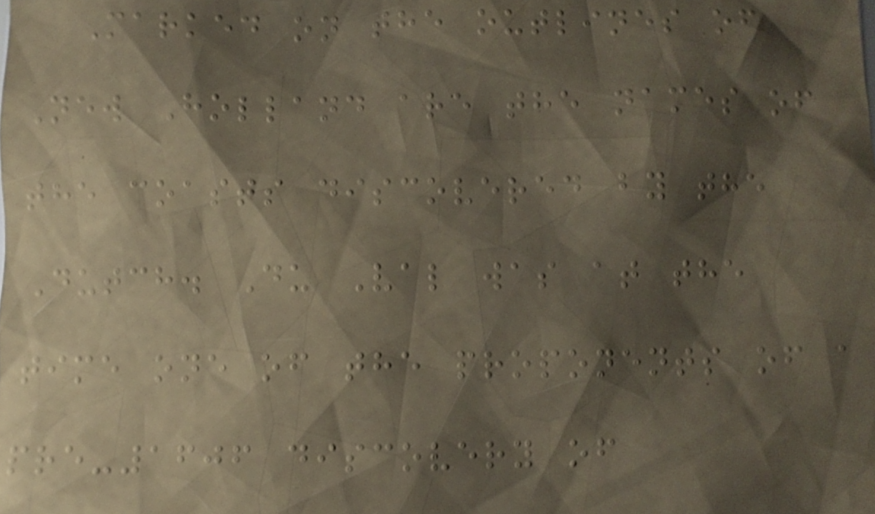Marked on the outlines of
New Holland are the names of
the coasts discovered by the
Dutch. Du Val was at the
time one of the proponents of a
pre-1606 discovery of
